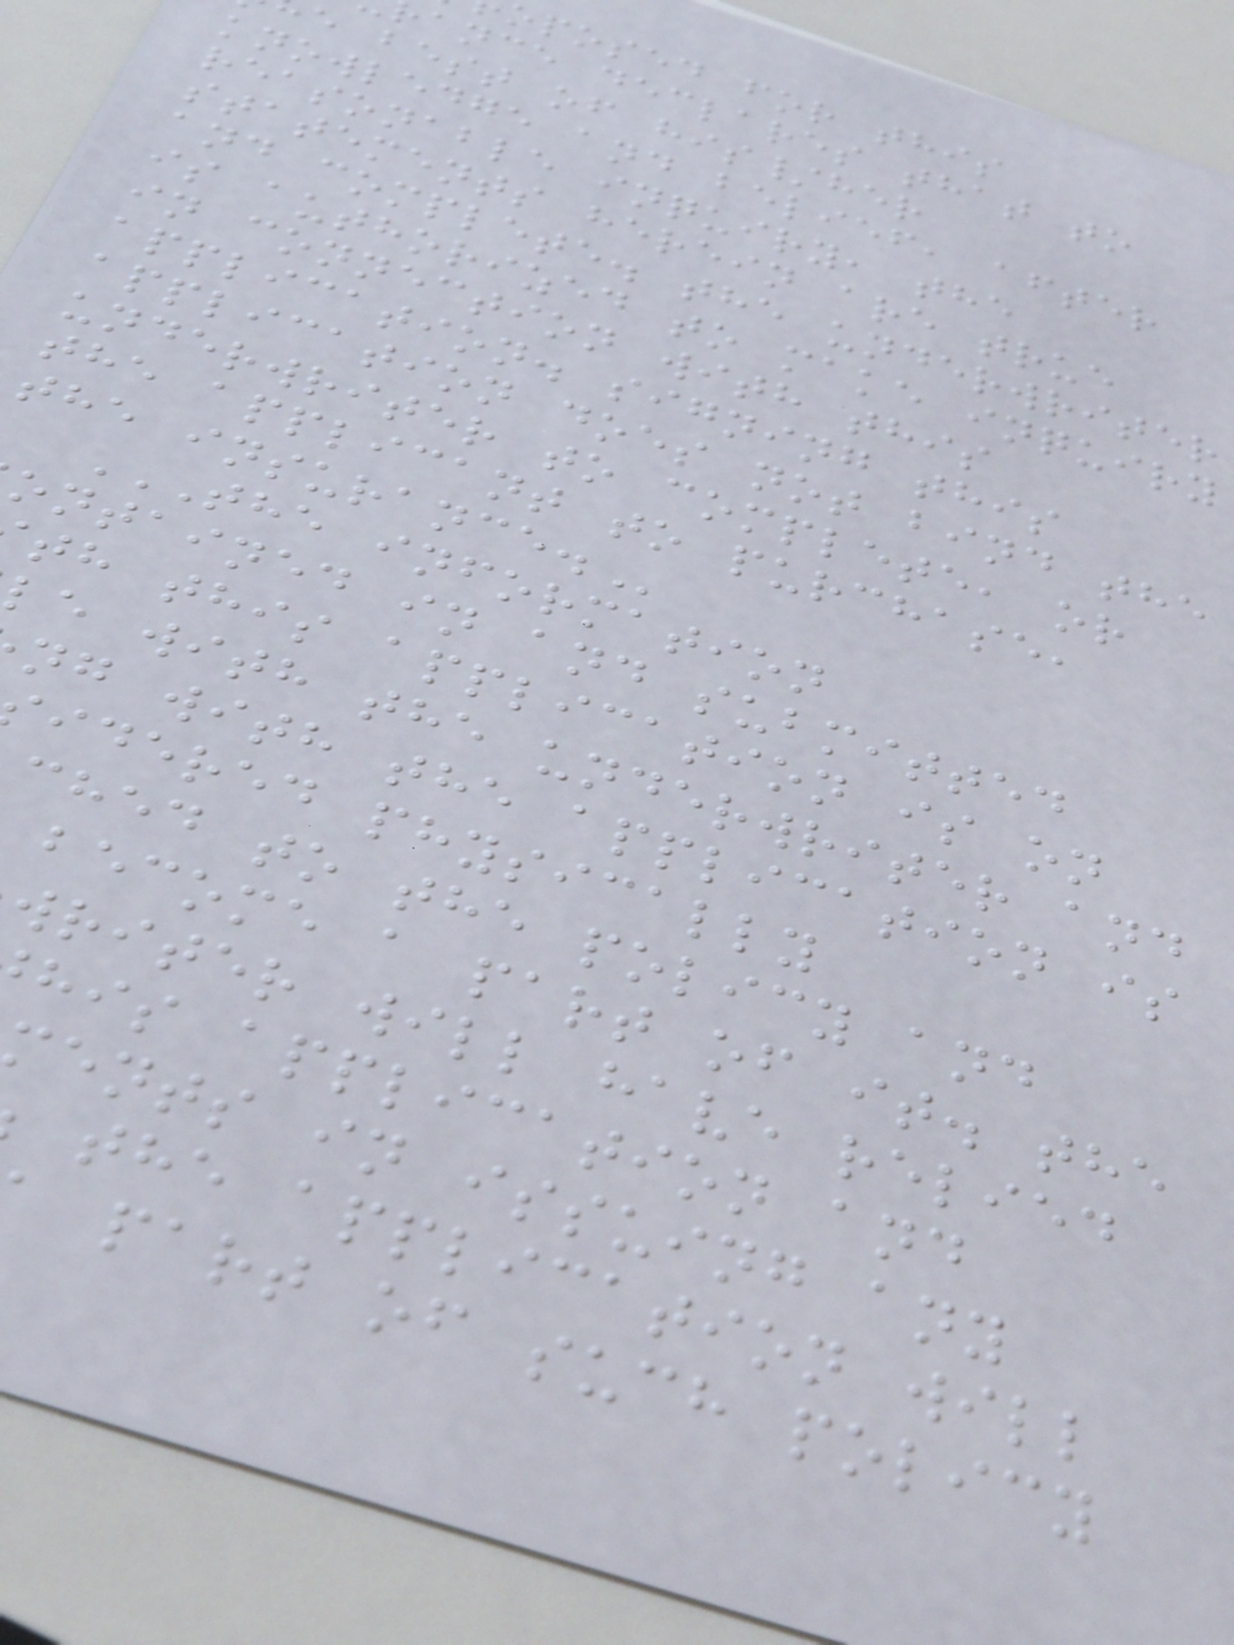oposed for this
ance declares that to
e best of his/her
knowledge and belief, after
reasonable inquiry, the
statements herein are true
and complete. the underwriter
is authorized to make inquiry
in connection with this
application. signing this
application does not bind the
underwriter to complete, or
the applicant to purchase,
THE INFORMATION
ontained in and submitted
th this application is on
le with the underwriter and
ng with the application is
idered physically
ched to the policy and
become a part of it. the
writer will have relied
his application and
ents in issuing any
the application will
part of such policy
